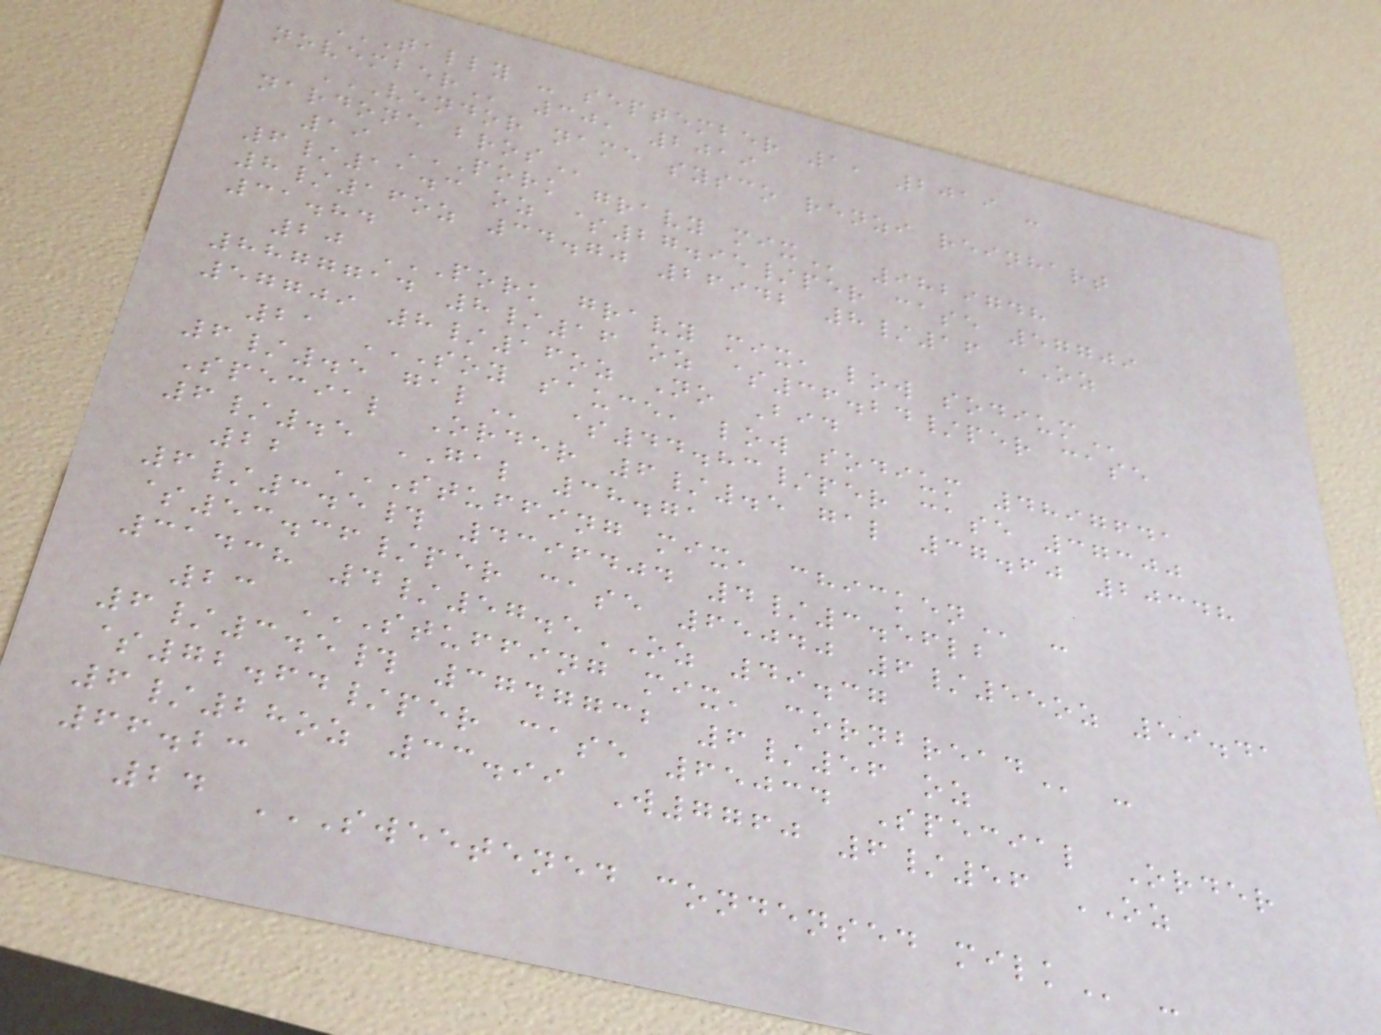TALLY - SEPTEMBER 1, 2019 -
NOVEMBER 30, 2019
VENDOR NAME SYSCO RENZI REINHART
NARDONE BROS
19 PORK GRAVY MIX 9829748
6/11.3 oz $27.95/per case 57709
8/16oz 34.70 26942 8/16 OZ
31.84
20 PORK GRAVY MIX, LOW SODIUM
8877714 8/16 oz $36.24/per case
57709 8/16oz No Bid
21 SOY SAUCE, LOW SODIUM 4897641
6/.5 GAL $44.83/per case 37300
Special Order 6/.5 gal 37.60 20348
6/.5 GAL 38.71
22 STUFFING MIX, CHICKEN -
6/3.5# 4396404 4/3.56lb
$53.36/per case 65040 6/55oz 59.41
31438 4/57.5OZ 49.37
23 STUFFING MIX, CORNBREAD -
6/3.5# 3747732 6/56 oz
$72.64/per case 65034 Special Order
6/28oz 33.99 W7760 6/56 OZ
66.23
24 SWEETENED CONDENSED MILK -
